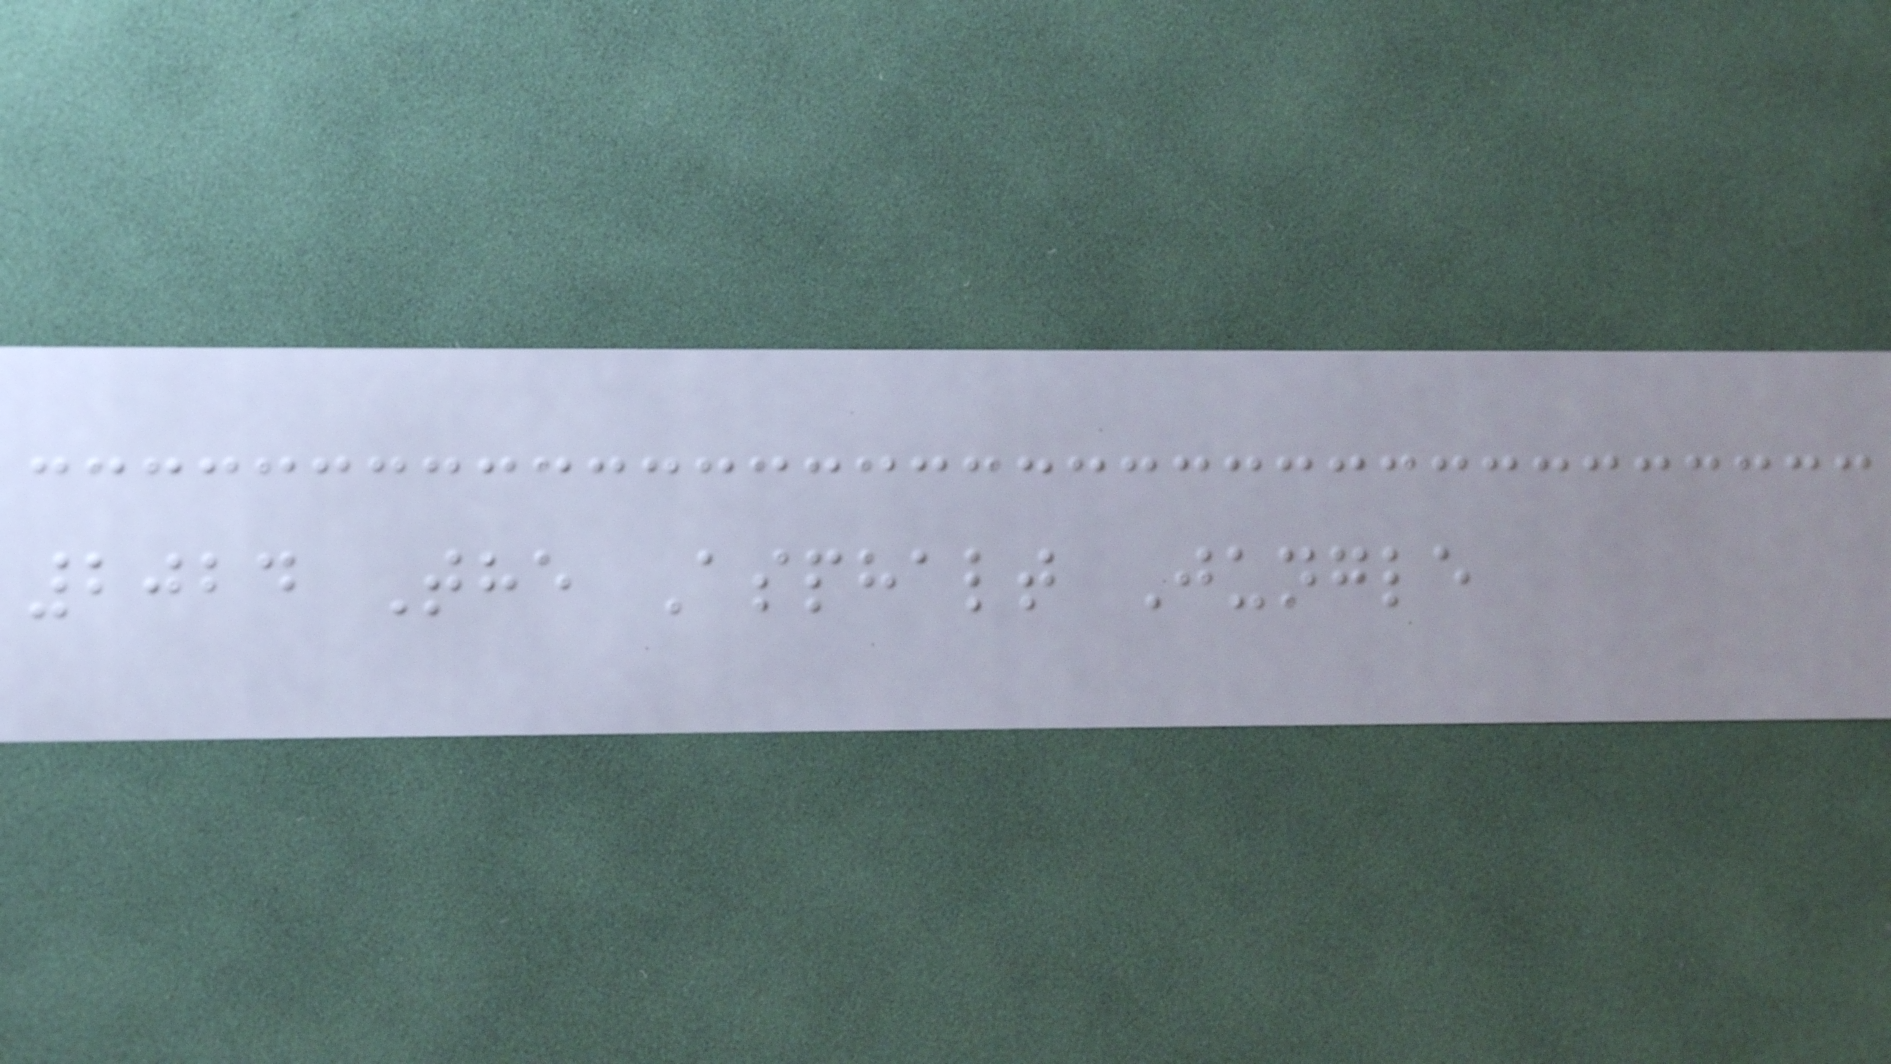2024 The Asphalt Jungle
